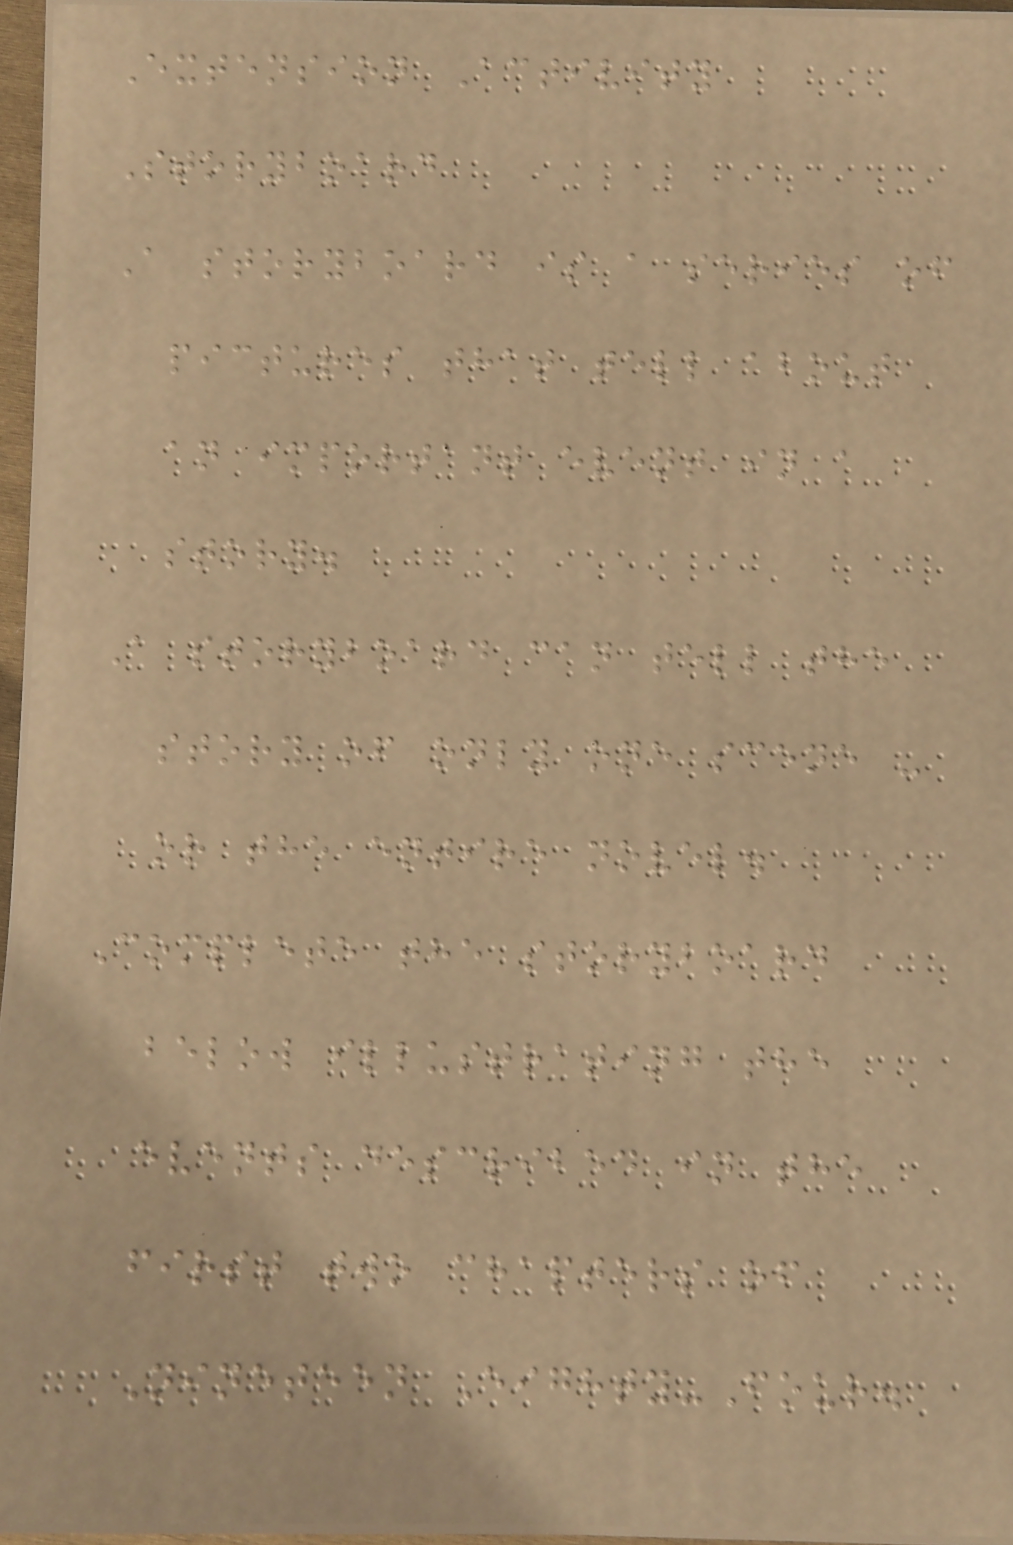Extension Activity
Storyboard
A storyboard is a series of
pictures that tell about
an important event in a
story.
A storyboard can tell the
story of only one scene -
or the entire novel.
Complete the storyboard
below illustrating the
events described in the
first two chapters of
Nineteen Eighty-Four.
